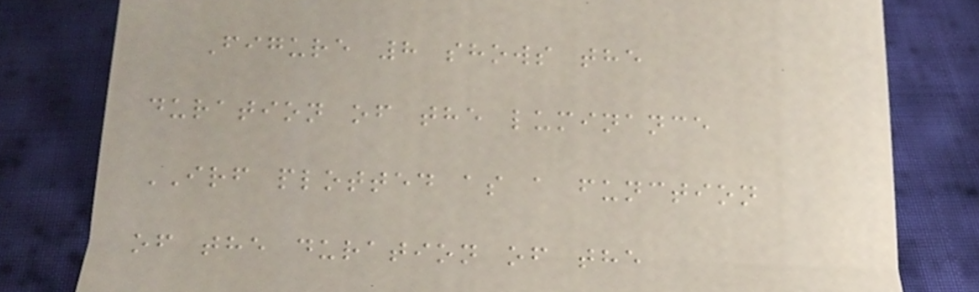Figure 8 shows the
duration of the luminance
IRF plotted as a function
of the duration of the
